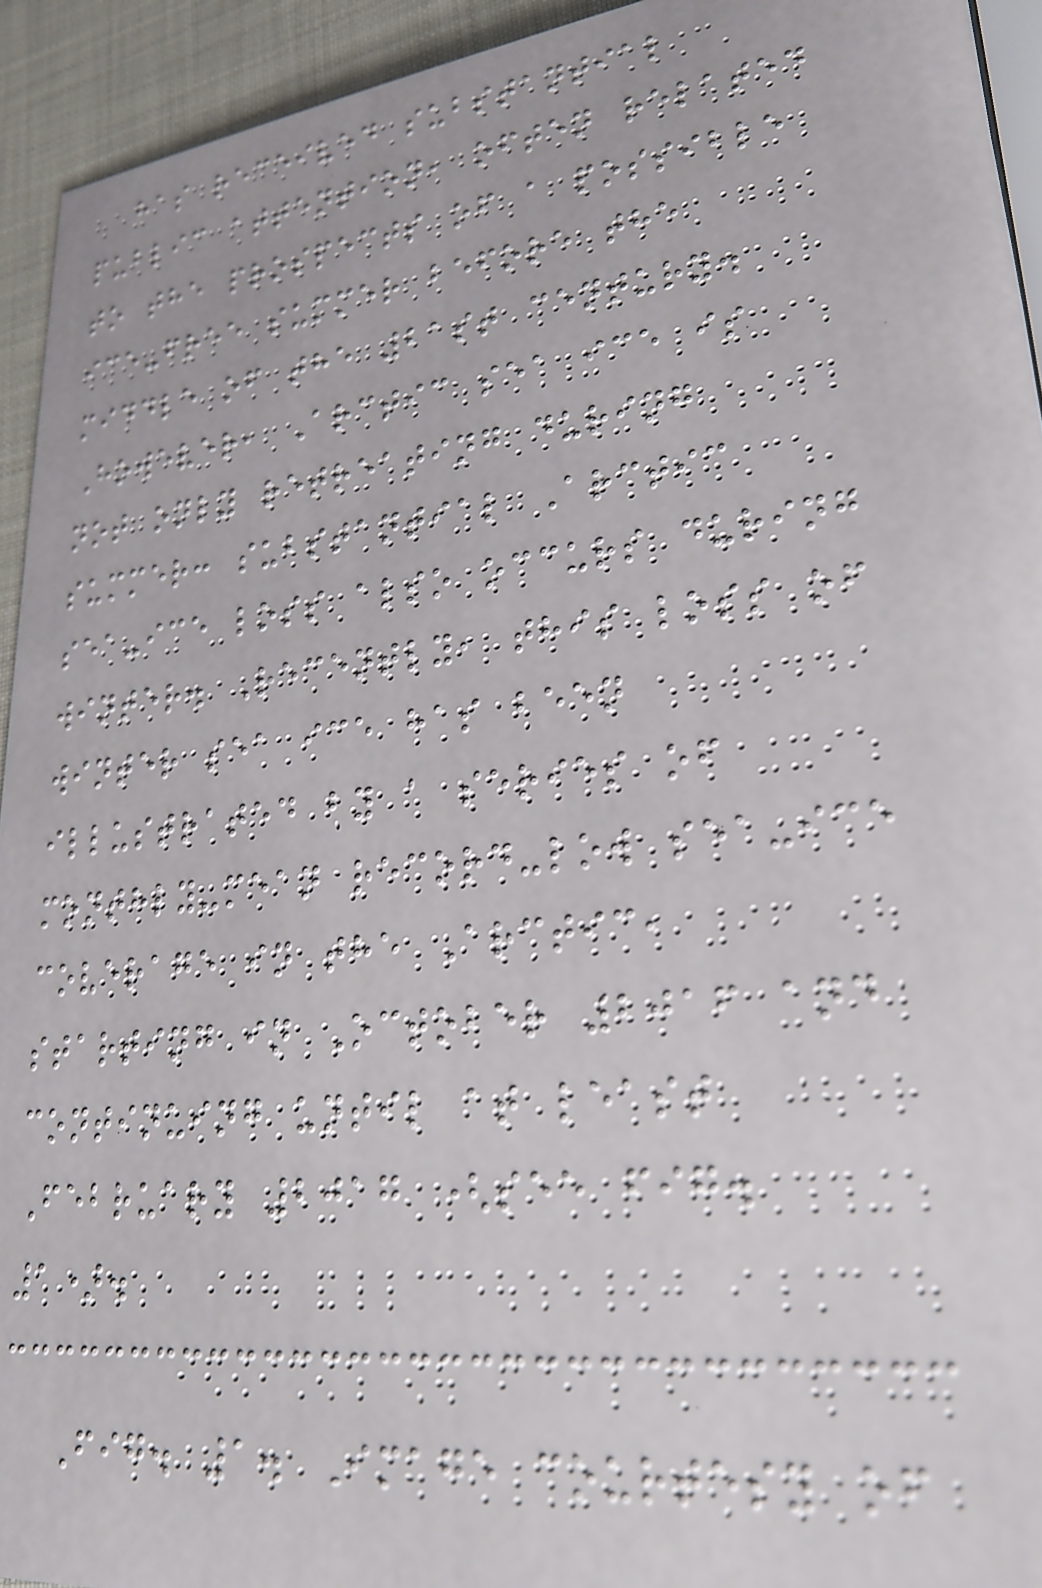has received substantial
public attention, often related
to the prospects of a possible
ice-free summer before the
middle of the 21st century.
However, Arctic sea ice is
not only retreating during
summer: substantial Arctic
sea-ice loss also occurs during
winter. Recently, this loss of
winter sea ice has been
illustrated by a series of
monthly-mean record-low sea-ice
coverage in the Arctic,
starting in October 2016 and
continuing until at least
February 2017 (see fig.
1).
Fig. 1. Image courtesy of
